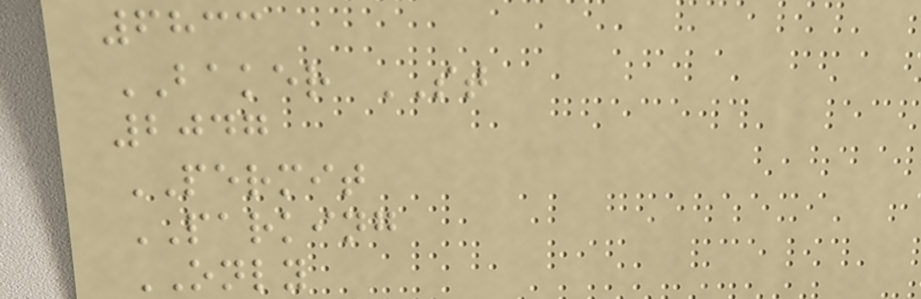6833
BAKER ST
2047
PERMIT
PARKING
ONLY
